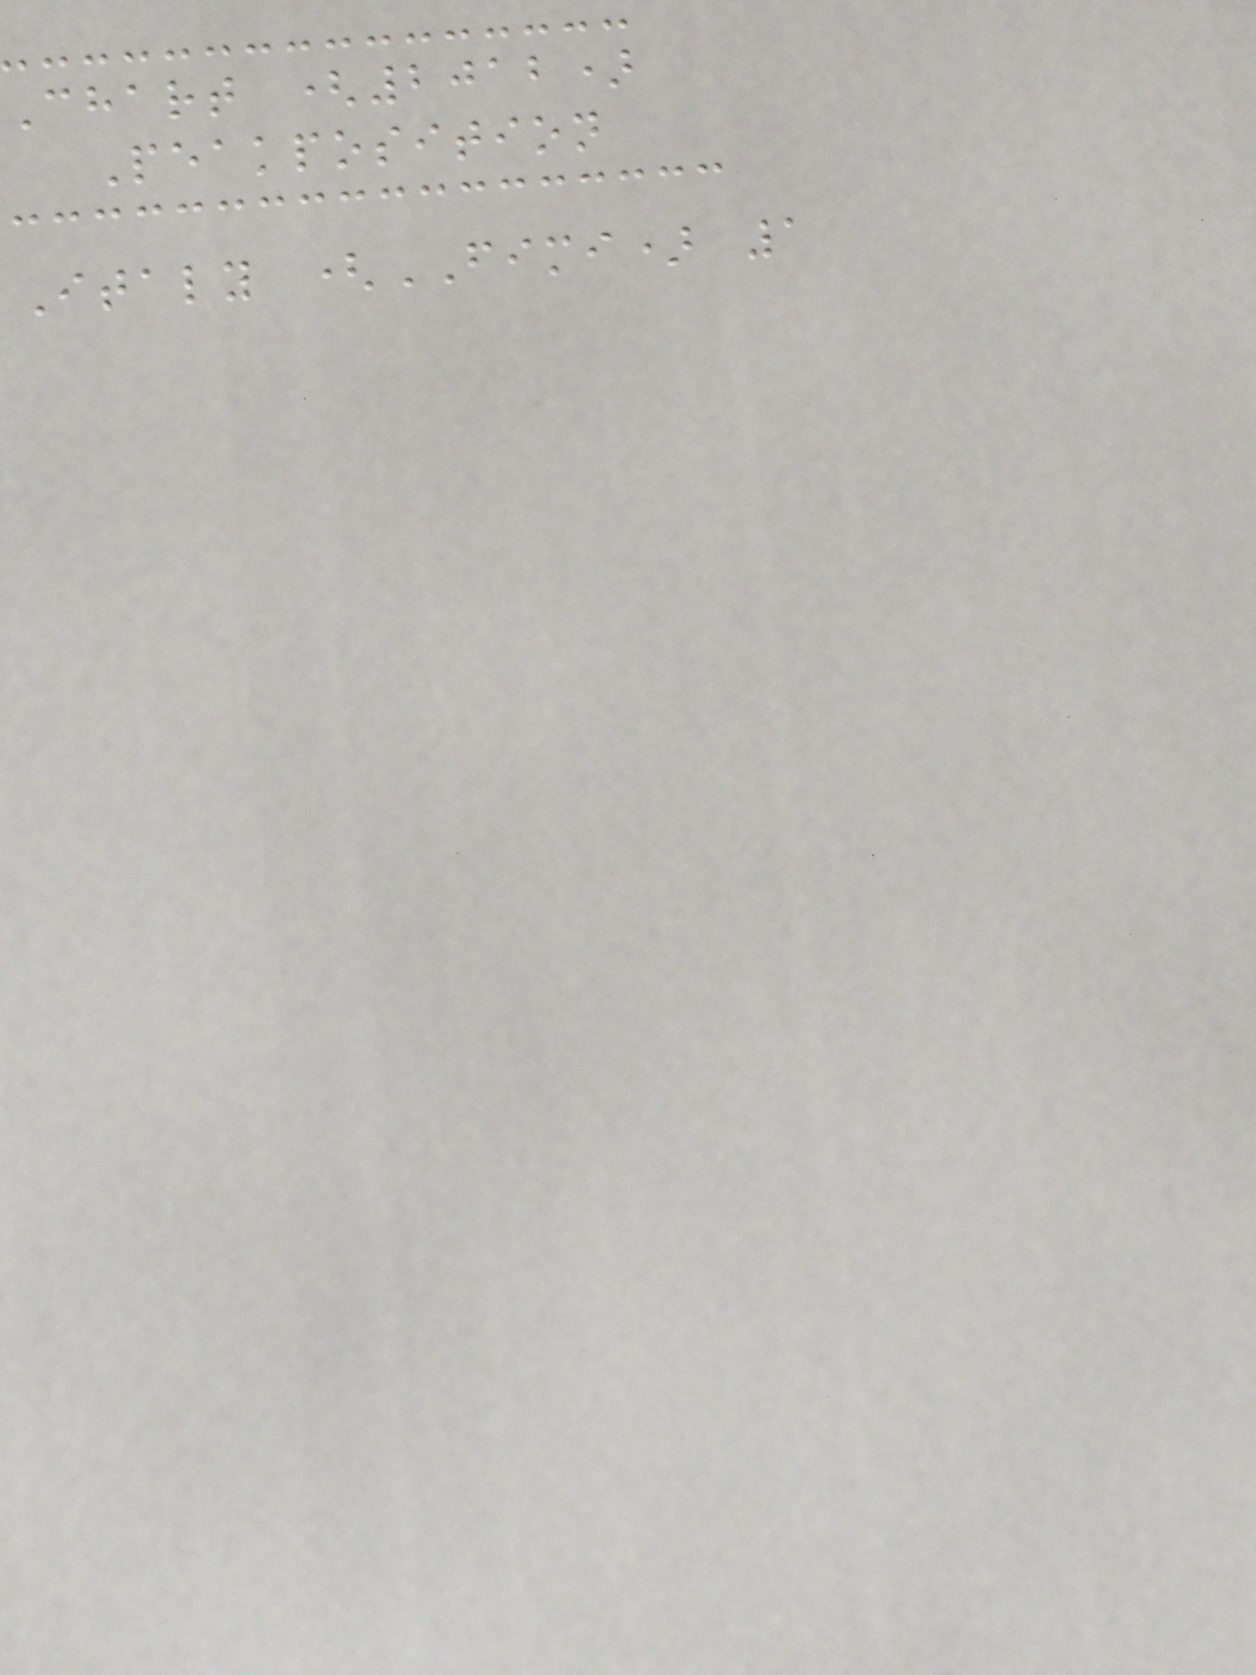Chart (2012)
Peakposition
Italy (FIMI) 1
